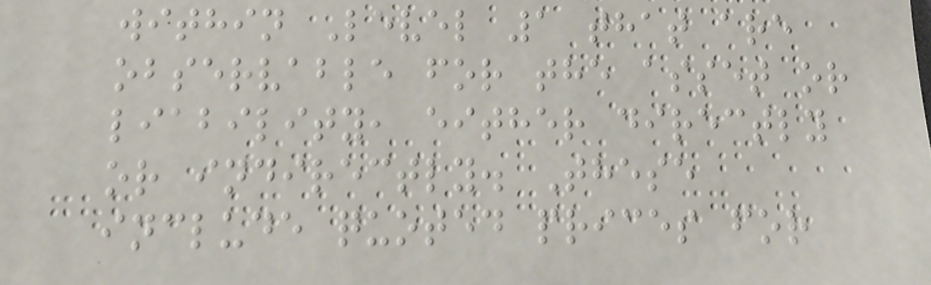within Level 1 that are
observable for the asset or
liability, either directly
or indirectly. These
include quoted prices for
